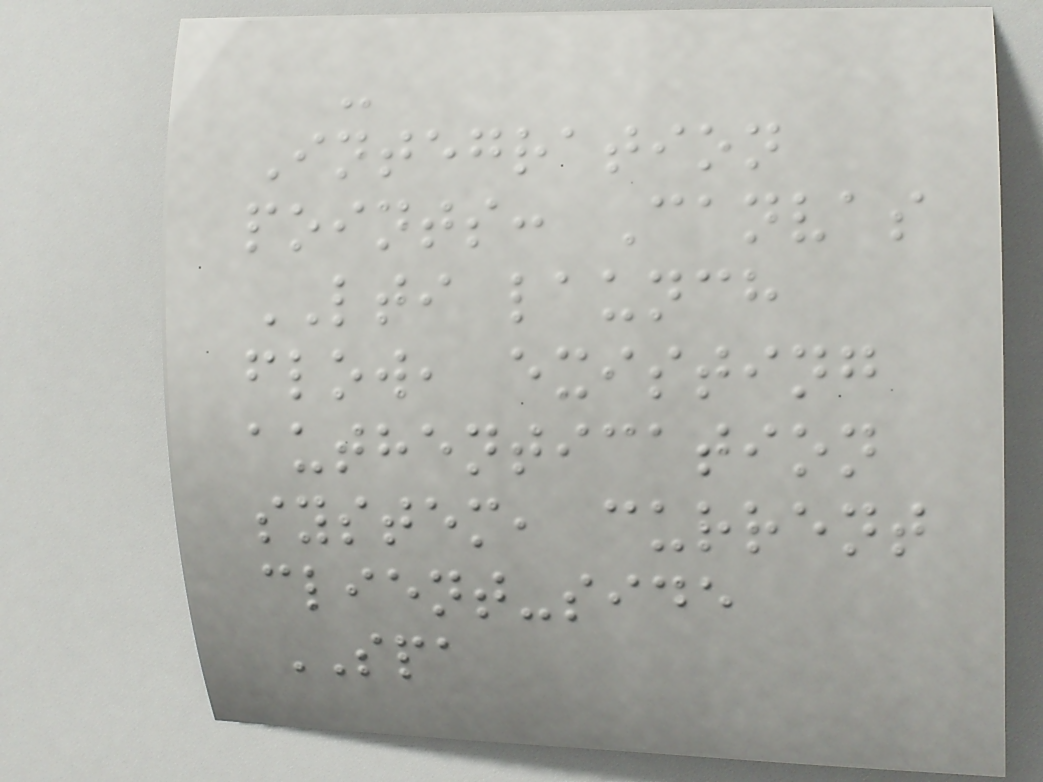-
Integration
points: Canvas
LTI launch
flow, existing
authentication
system, current
client-side
SPA
